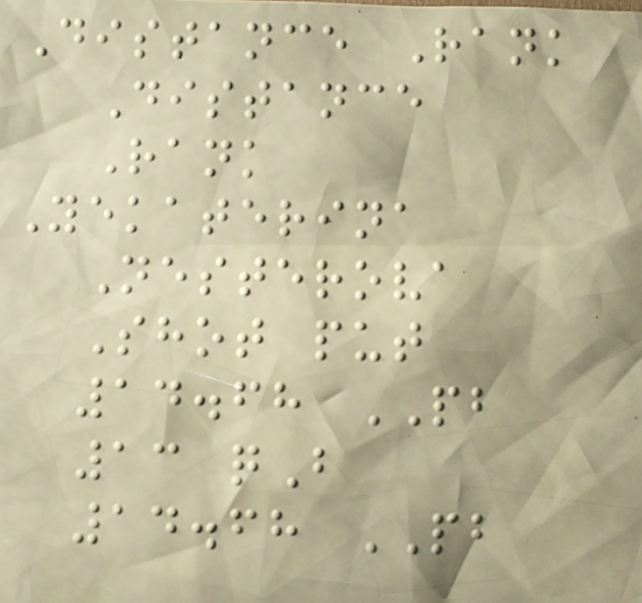Distance Rank
Distance
Rank
Yekaterina
Nesterova
Shot put
14.68 PB
13 qB
14.68 PB
